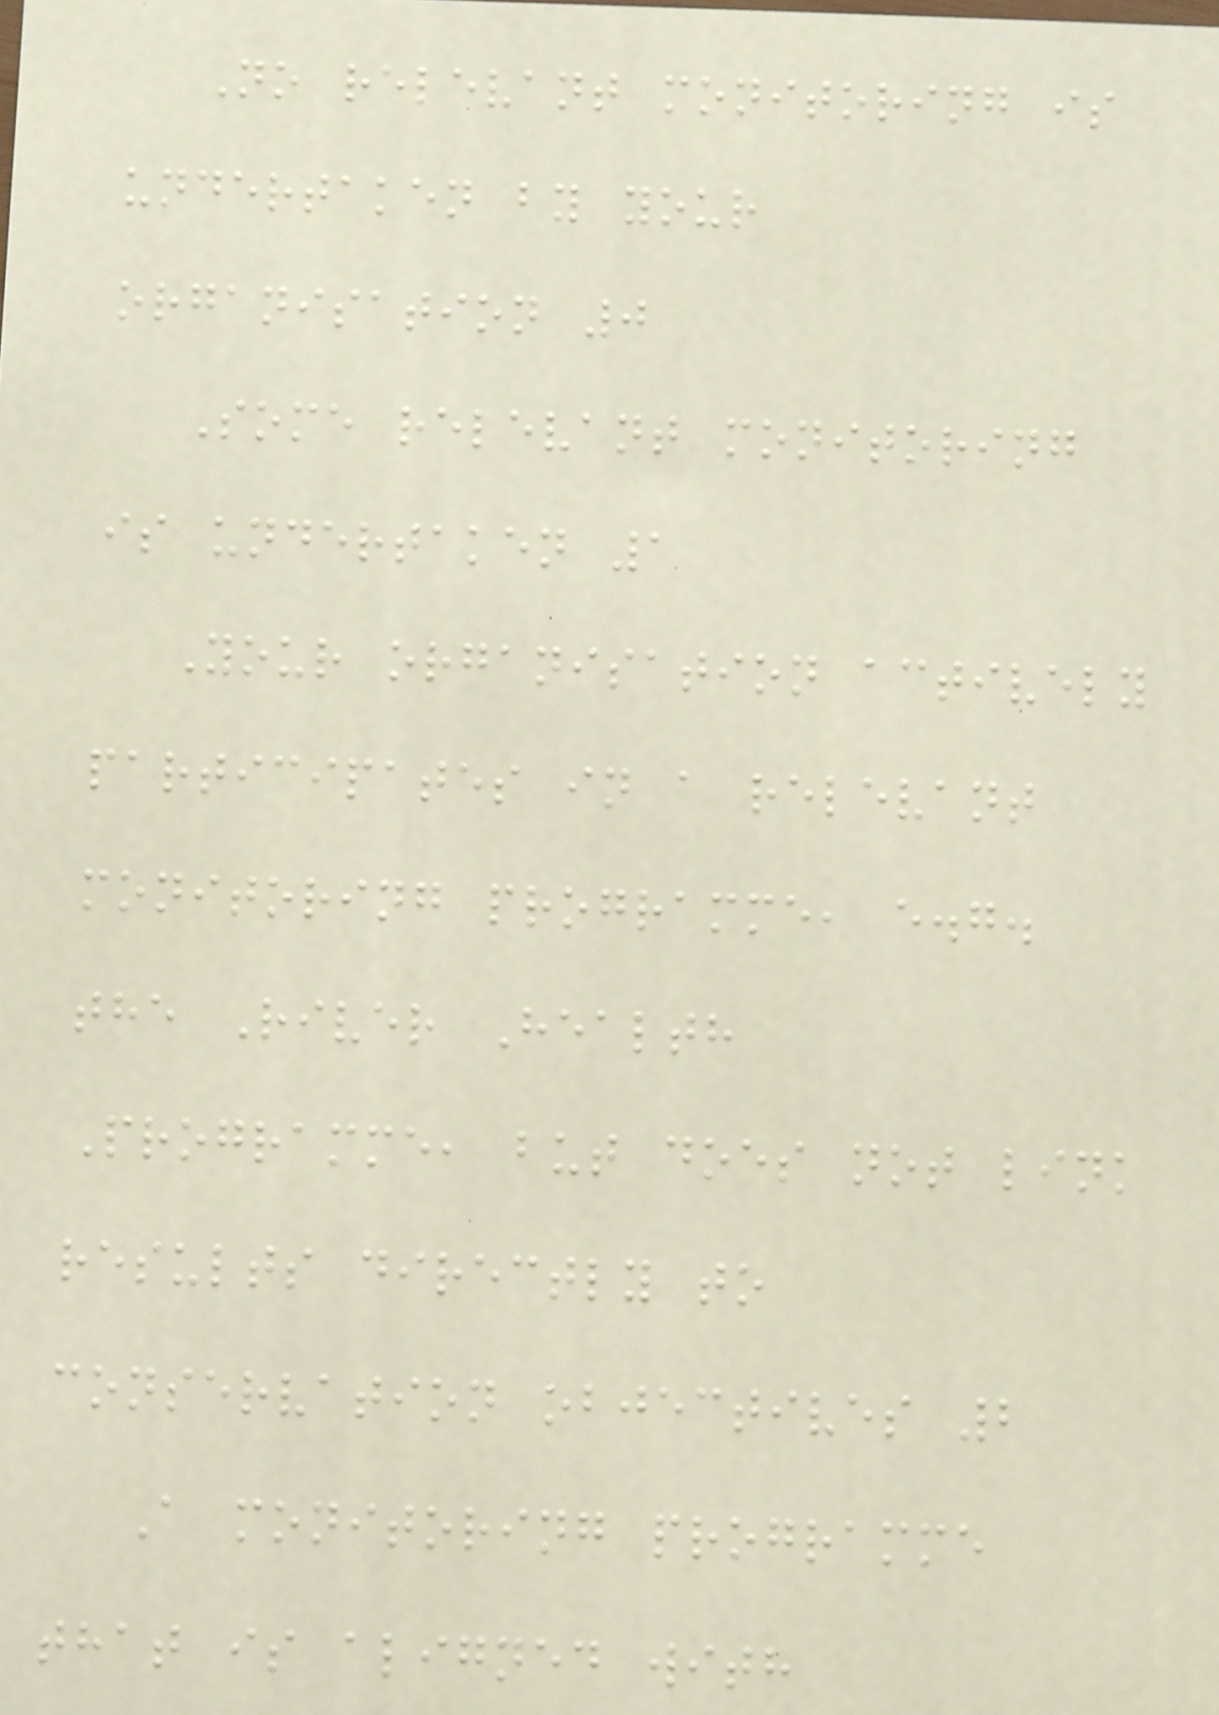No relevant monitoring is
undertaken by your
organisation 0
Some relevant monitoring
is undertaken 1
Your organisation actively
participates in a relevant
monitoring programme, e.g.
the River Health
Programme, but does not link
results directly to
conservation objectives 2
A monitoring programme
that is aligned with
